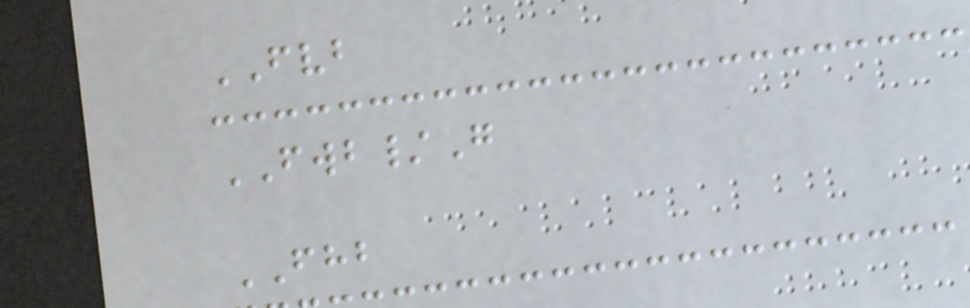FVB
FWB/G
FHB
